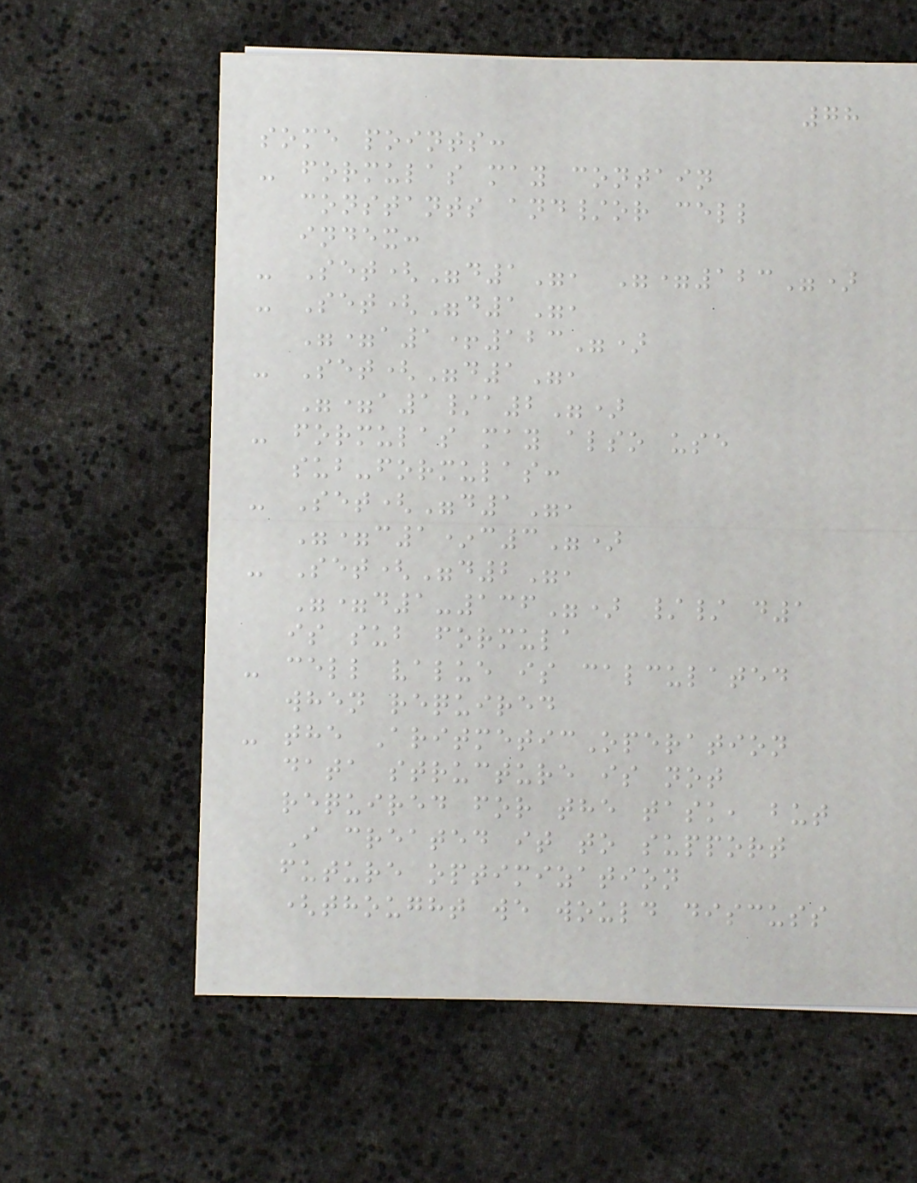78
some points:
- formulas may contain
constants and/or cell
index:
- Set("d1", "=123")
- Set("d1",
"=a1+123")
- Set("d1",
"=a1/a2")
- formulas may also use
sub-formulas:
- Set("d1",
"=c1*c3")
- Set("d2",
"=d1-136") // d1
is sub formula
- cell value is calculated
when required
- the AritmeticOperation
data structure is not
required for the task, but
I created it to support
future optimization
(thought we would discuss
